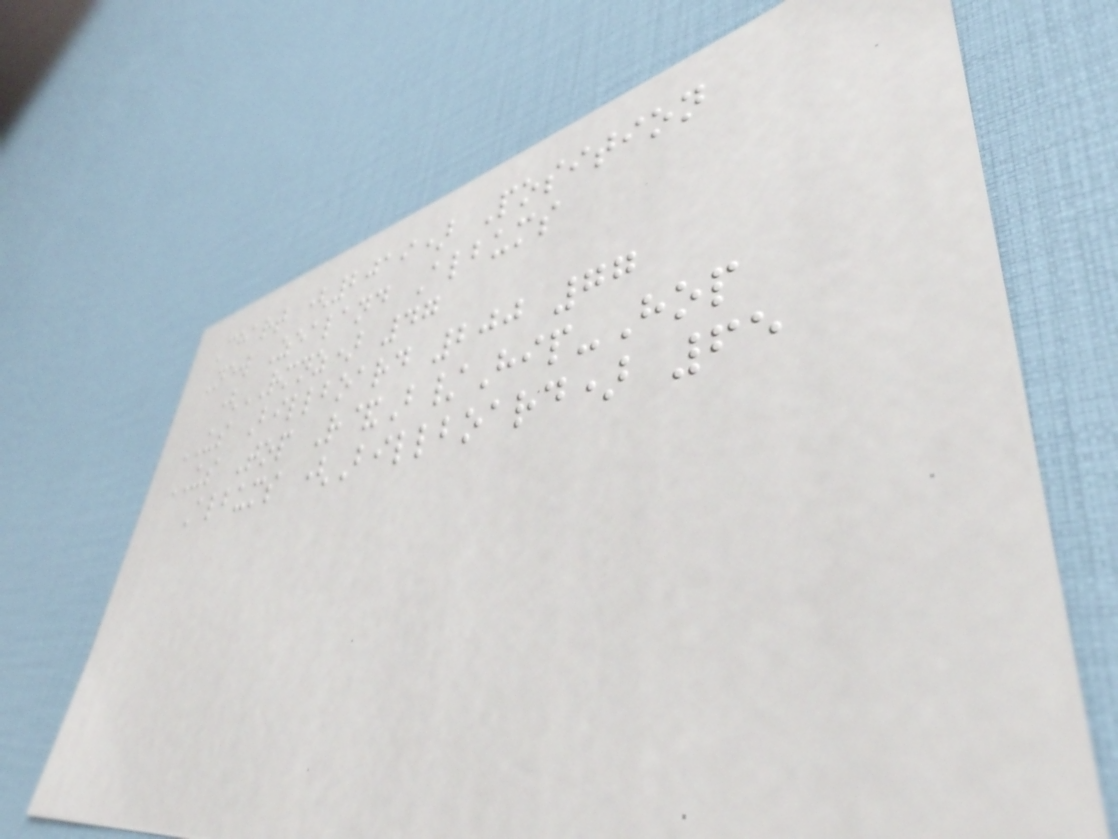Chart (2019) Position
New Zealand Albums
(RMNZ) 47
US Billboard 200 77
US Top R&B/Hip-Hop
Albums (Billboard) 65
